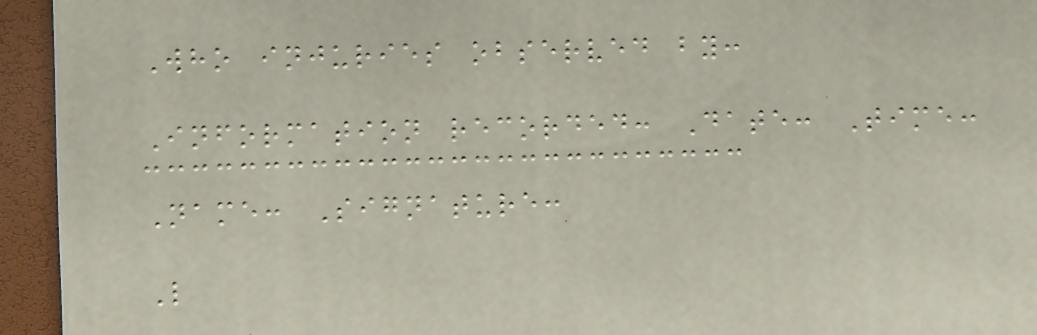Who injuries observed by:
Information recorded: Date: Time:
Name: Signature:
L
